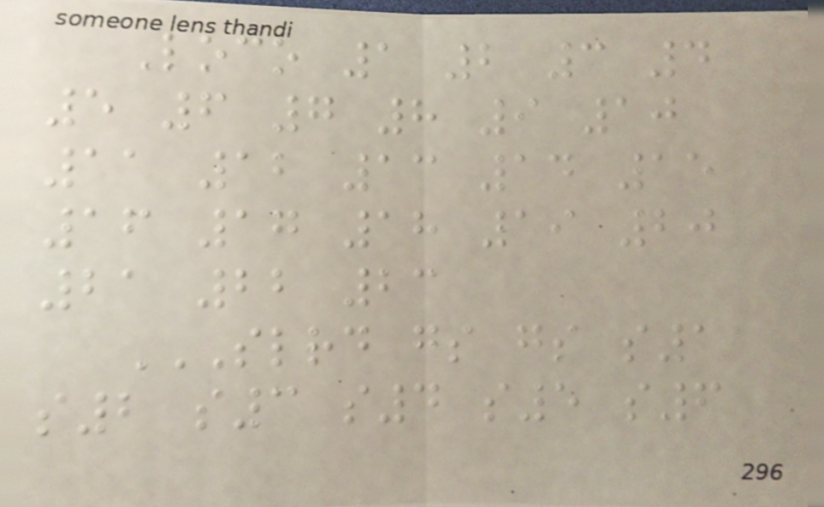Loco 1 2 3 4
5 6 7 8 9 10
11 12 13 14 15
16 17 18 19 20
21 22 23
SLRD GS GS S1
S2 S3 S4 S5 S6
